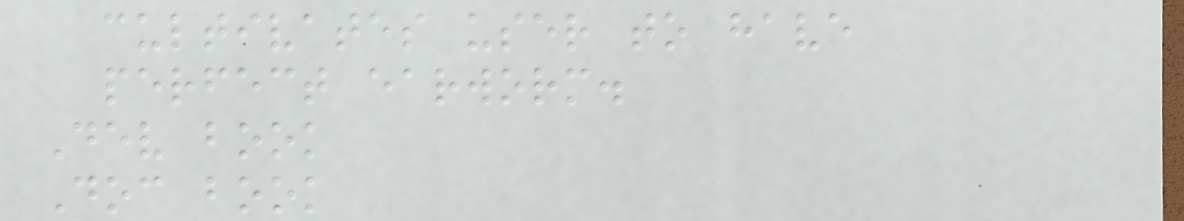cultivates user to have
perfect earworm.
Dev book
Doc book
